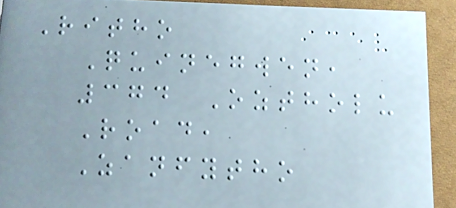Ritho
Quinegwen,
374 Oztholu
Road,
Zanfytho
